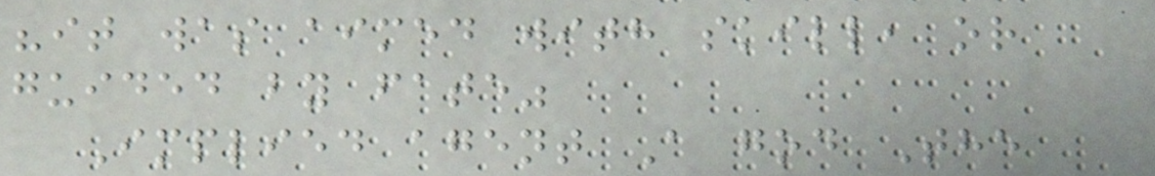"it was aimed with skill, or
guided by fate"
Implied agent A god The
